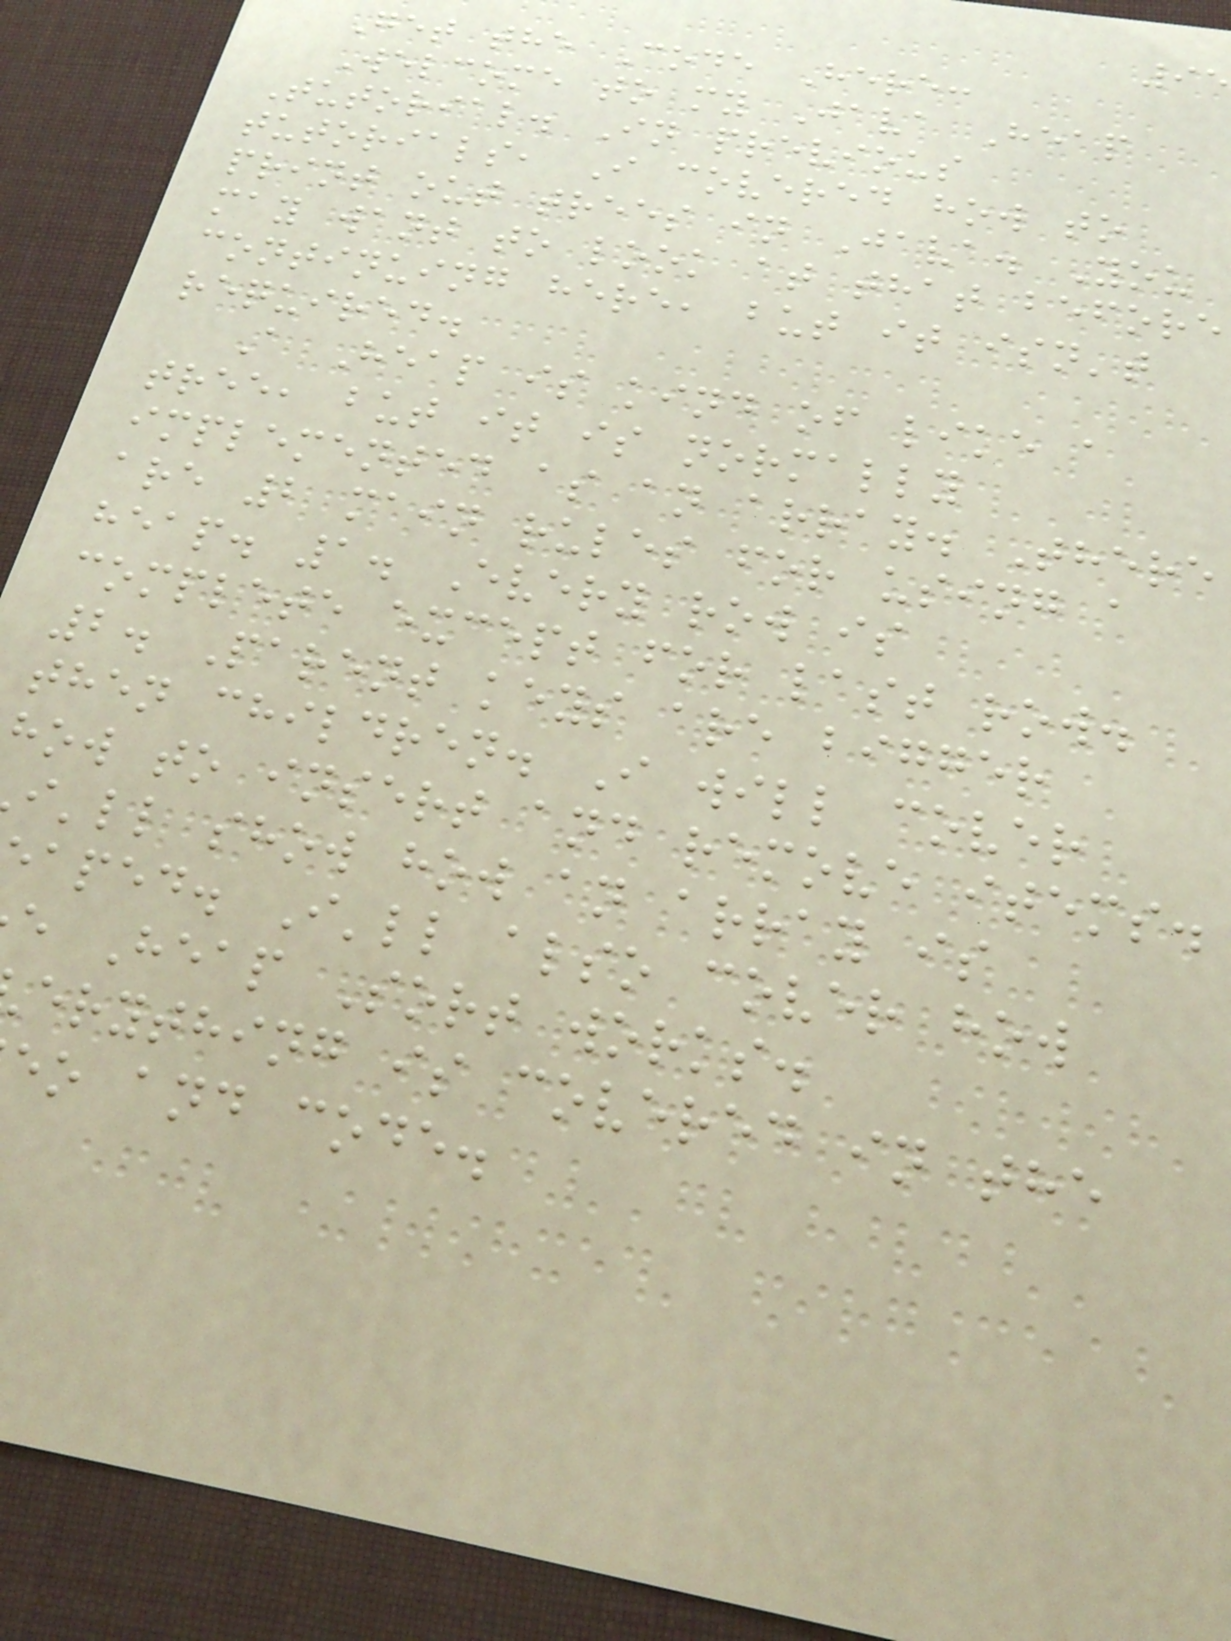95
Get the Code Here:
Welcome to my Java Heap
Tutorial. In previous
tutorials, I covered how to
print out trees in Java. You
may want to look at that before
continuing here, but it isn't
required.
A Heap is kind of like a
tree, but it is normally
implemented as an array. There
are 2 main rules for using a
heap. 1. Every row is
complete except for last row.
2. Parent keys are bigger
then children. I will cover
how to insert and remove items.
i'll show how an array is
aped. I'll also cover how
e Heap Sort works.
erything is covered in the
eo and code.
